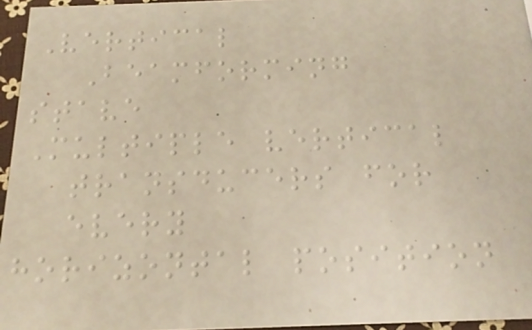Vertical
Beamforming
stave
Multiple vertical
transducers for
every
horizontal position
